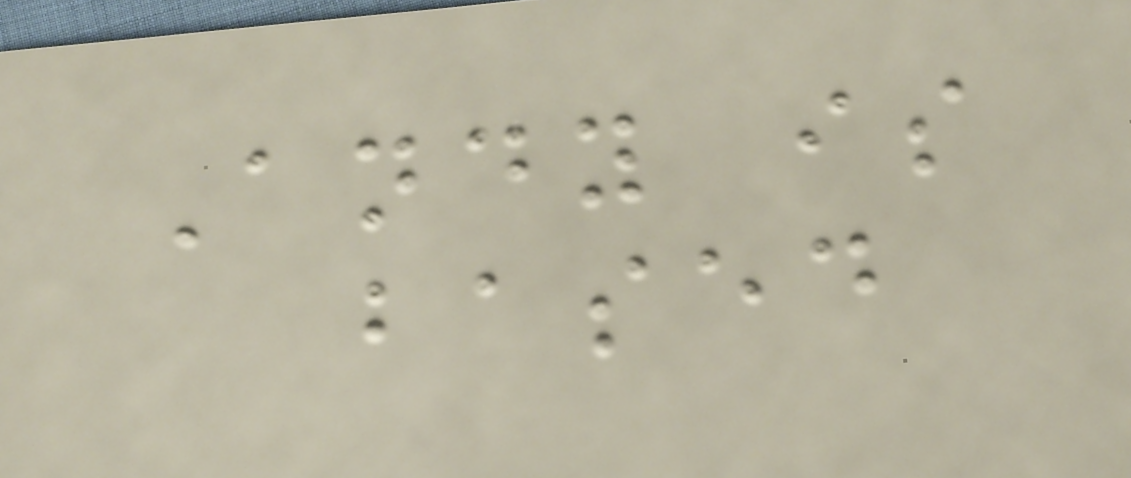Andy is
based
